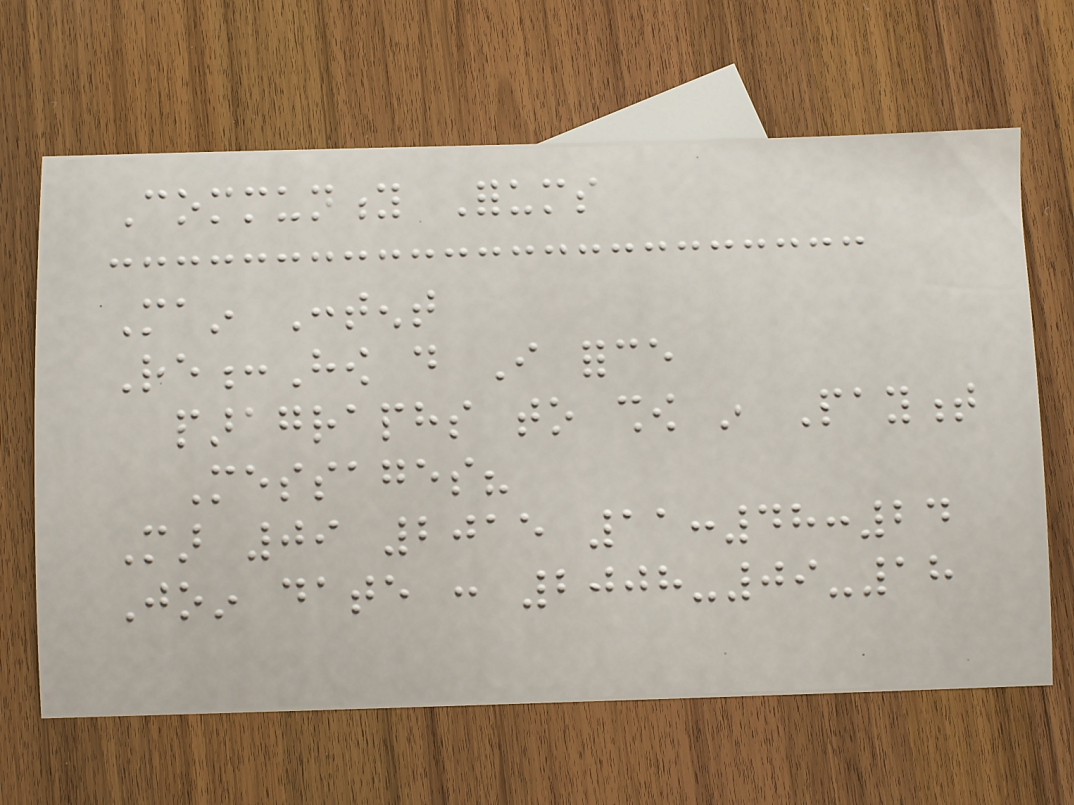Community Forums
Main Content
Re:How do I force
paragraphs to show in Payment
Messages?
Mar 09 2015 11:48:24
Join date : 2008-09-18
